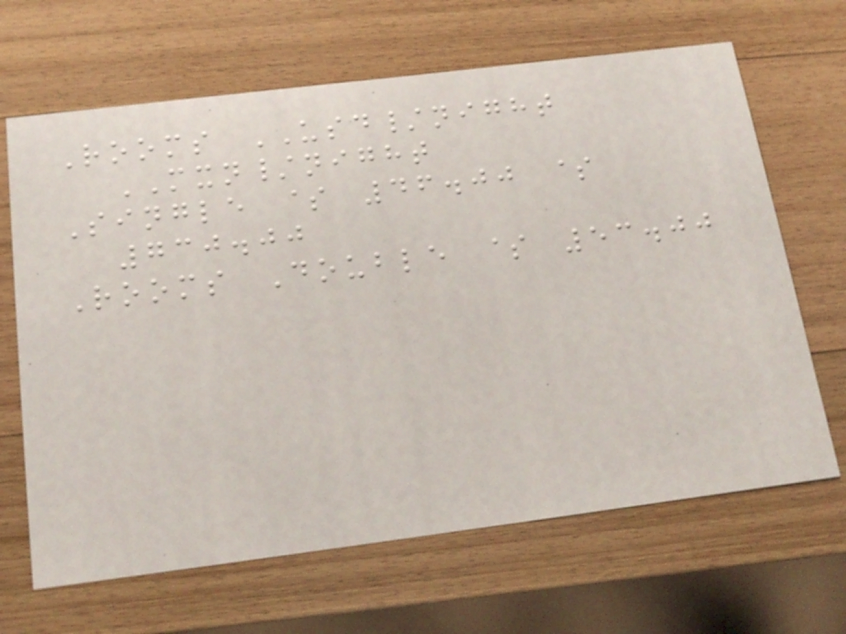Rooms USD/night
MXN/night
Single $ 46.00 $
730.00
Rooms Double $ 53.00
